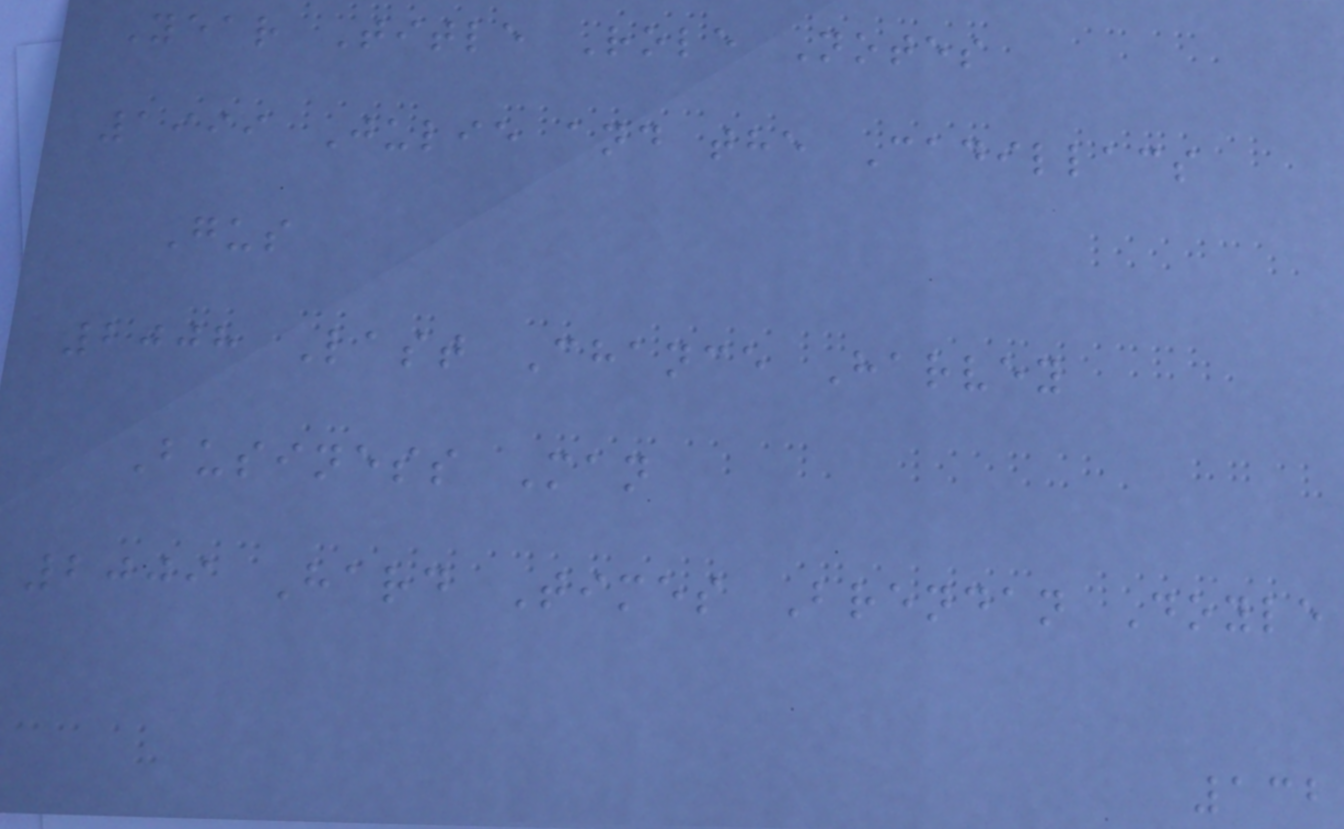Year Title Role Notes
1999 Julie and the Cadillacs
Gus
2008 Last Chance Harvey
Business Man
2009 Hard Times Brendan Doyle
132
